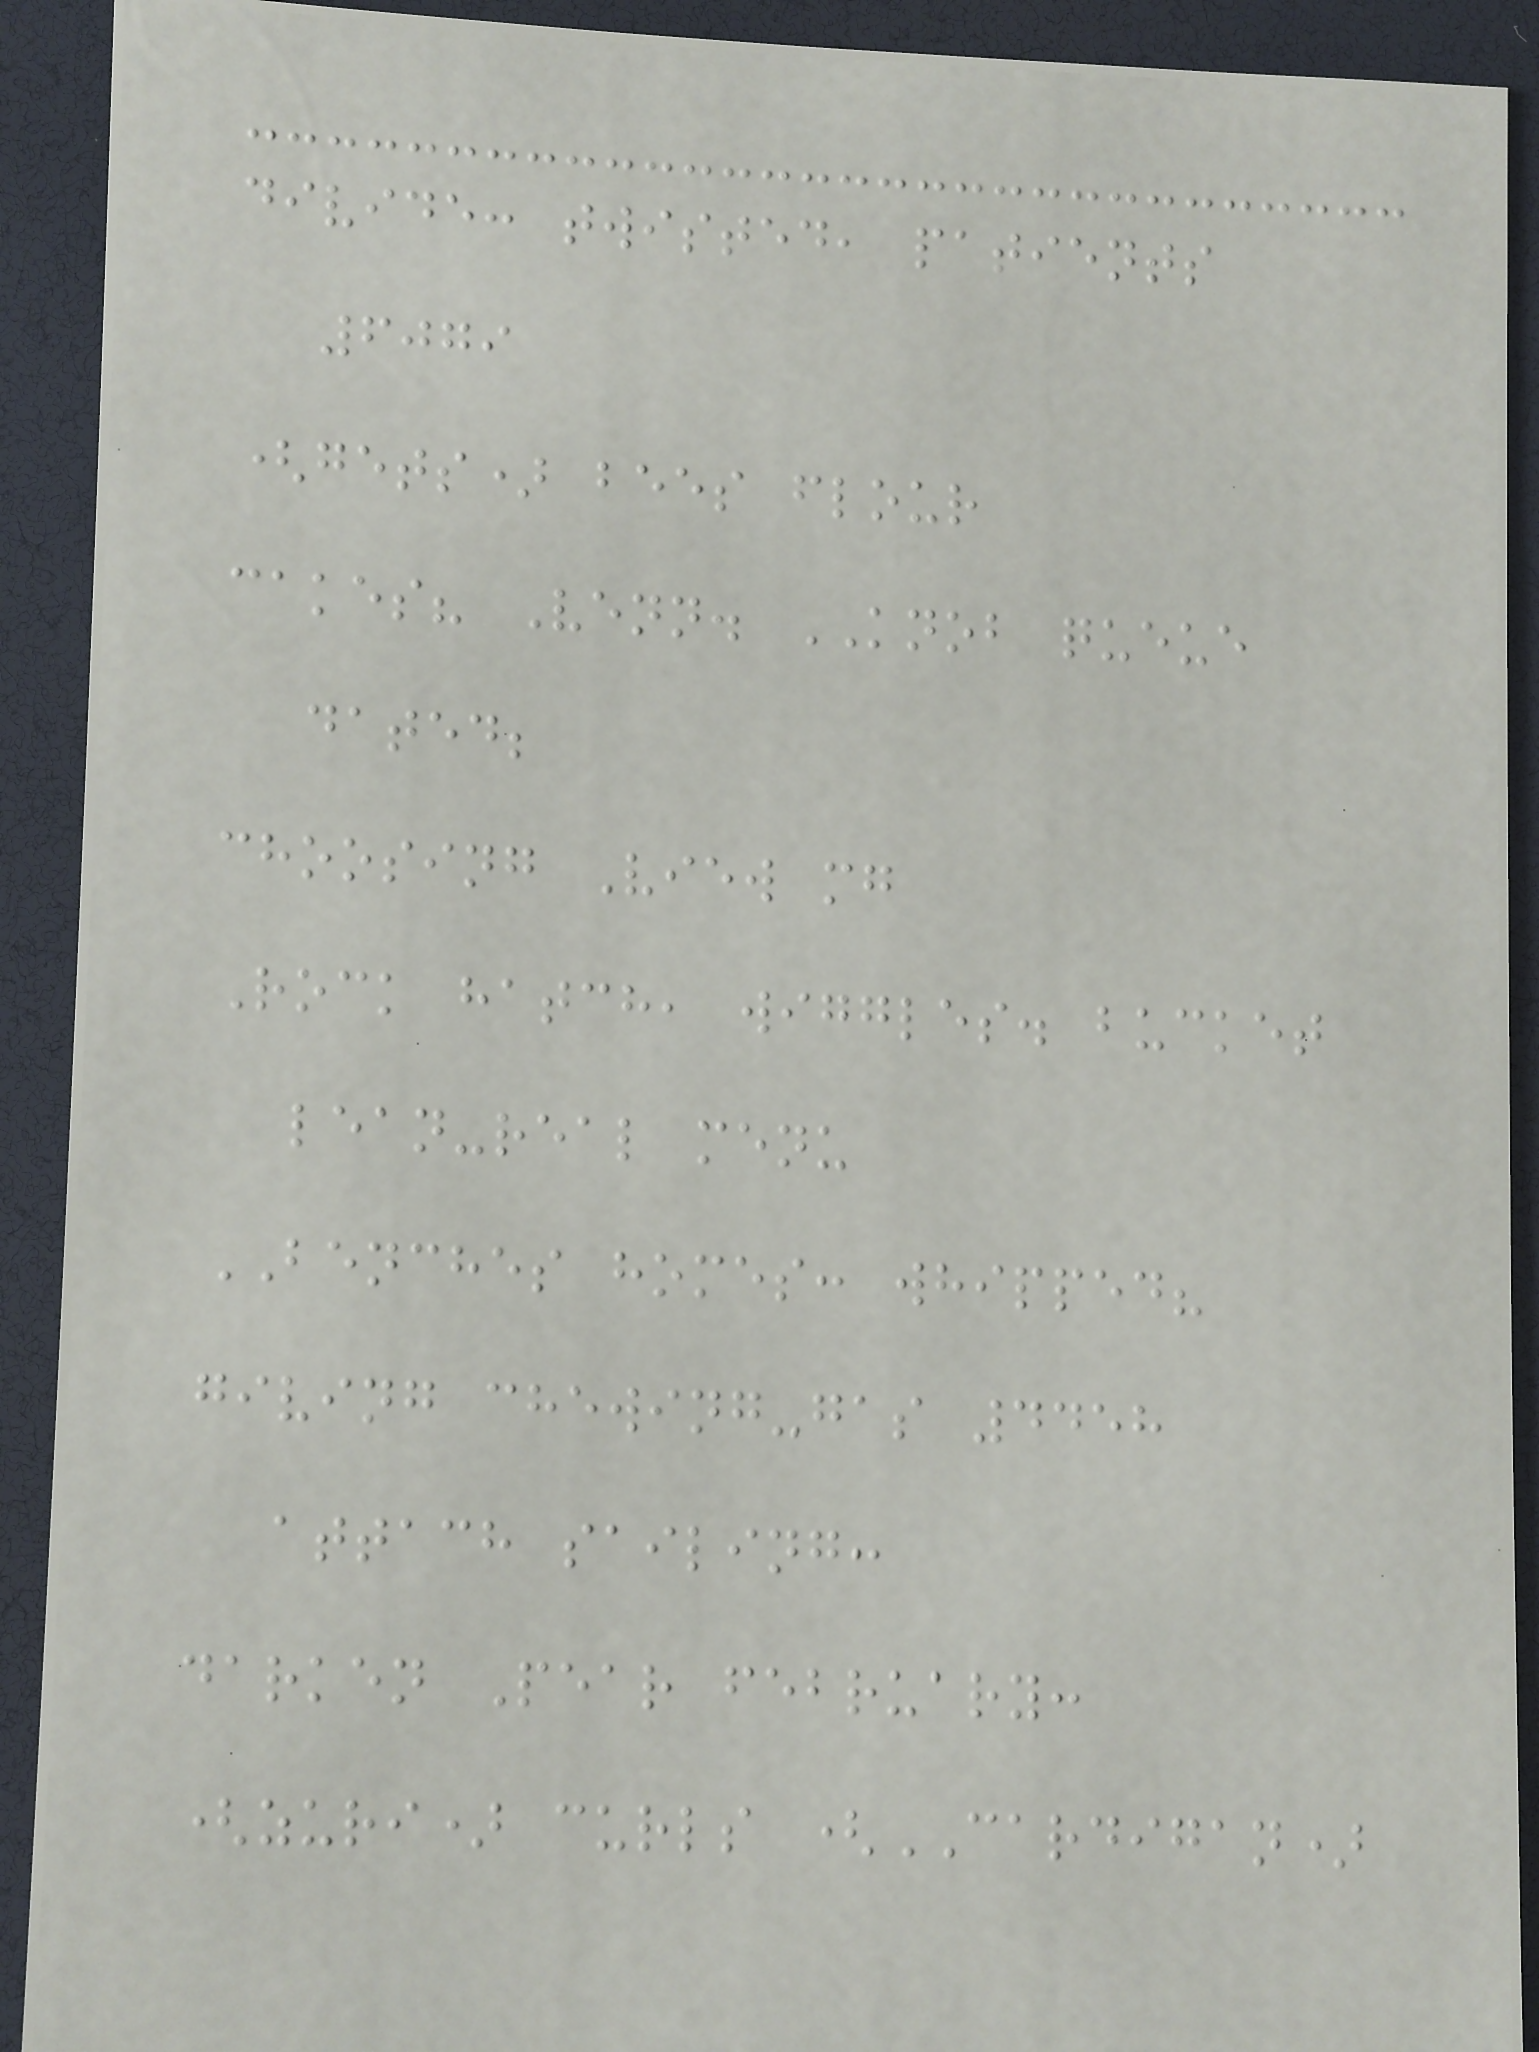divide: twisted, patients
6079
(gets) bees flour
cakes? Venn. KNOB queue
dated;
choosing View mg
Rock hatch, wiggles. bucket
lean-real menu
BENCHES homes: whipped?
giving chewing-gas 4458
attach sailing:
darken Pear february:
(zuri) curls (CARDIGAN)
